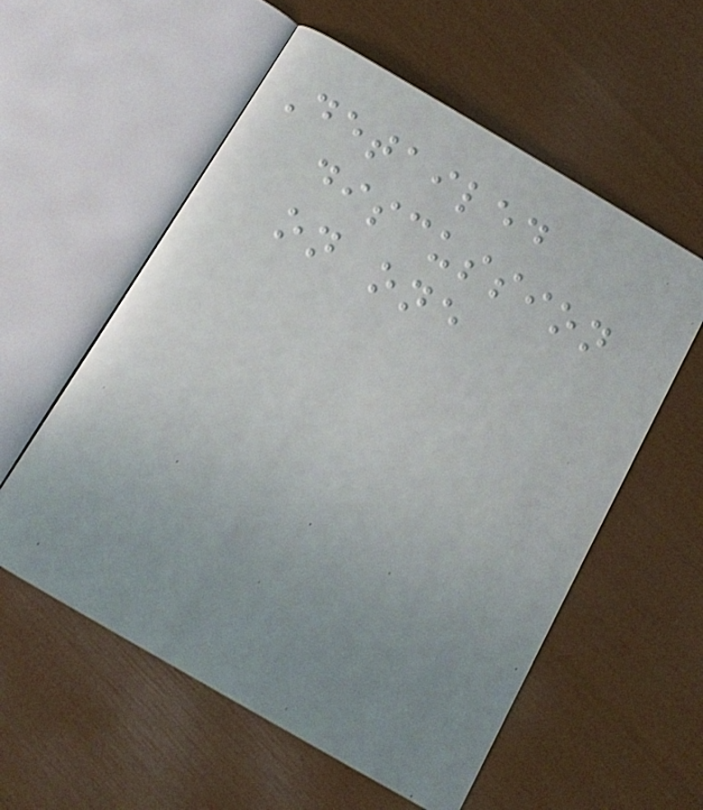Detailed
discussion
on one
